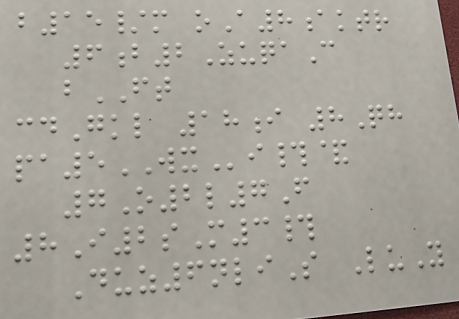b15/m oA8aktr
6b2ZuqaC
bFT
cdGkl 18i 8Qh
pa5WXi#&
7O2l7F
8I2sM3#
Duz6nliS LuY
